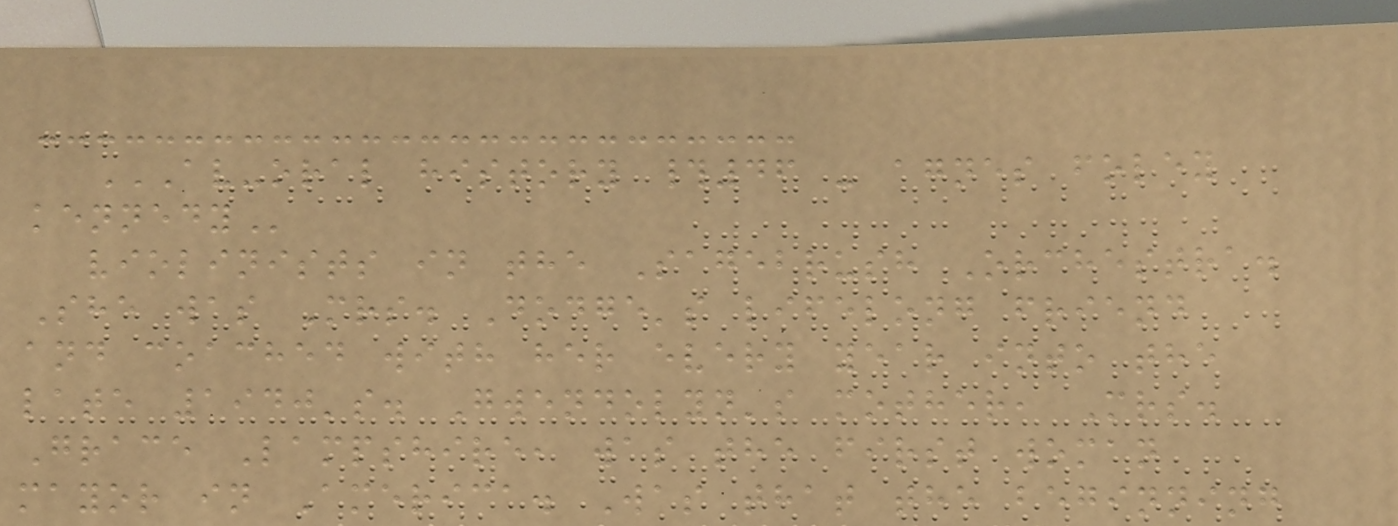AV-ORAL HISTORY #46 - AGNES FOLEY
KENNEDY
violinists in the Sagebrush Orchestra.
She was Mrs. Dodge's lifelong friend
and coached with her every year into the
late 1940's. Gwendolyn's mother, Mrs.
Grace Lampshire, was the first woman
mayor in America. Was that the beginning
